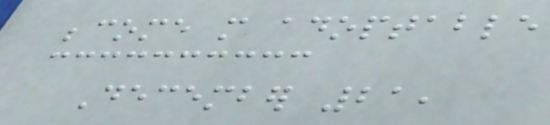become more adoptable
December 21,
